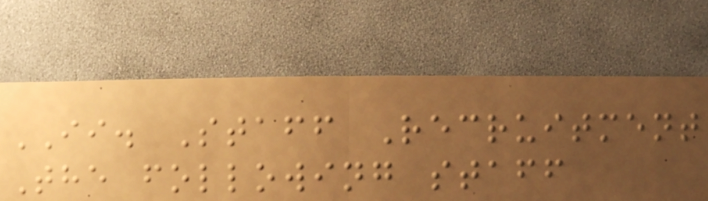II. Staff Recruitment
The following staff
